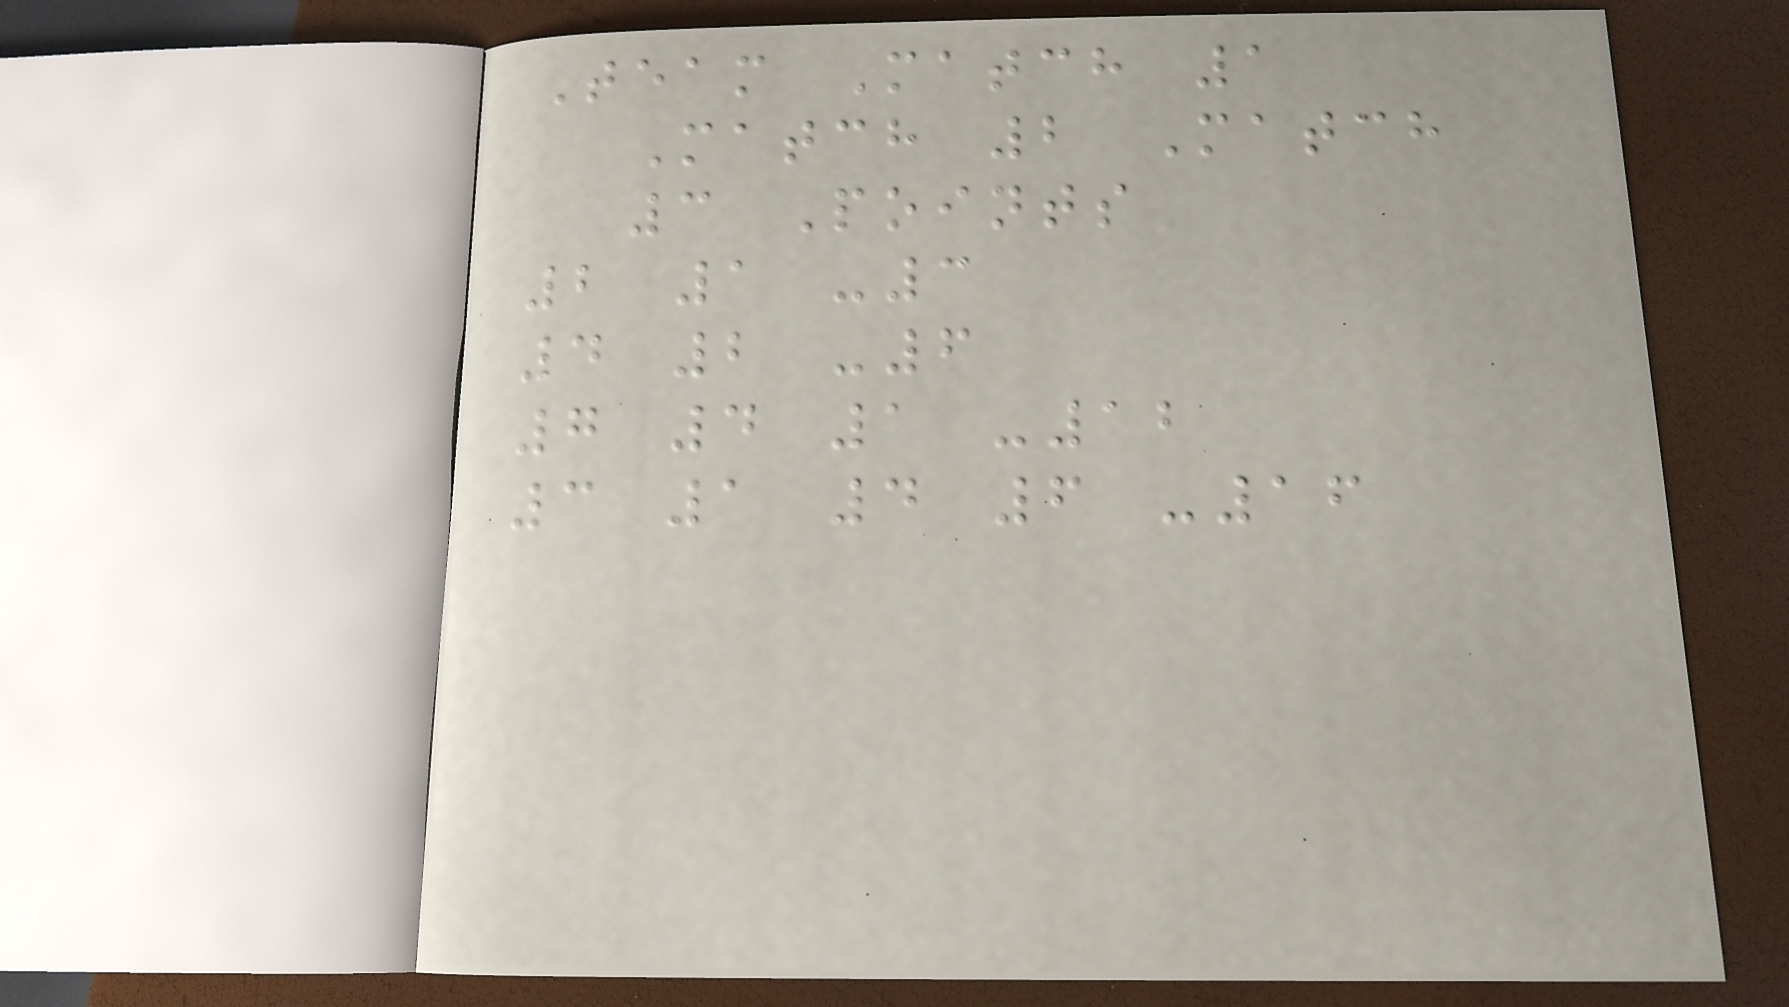Team Match 1
Match 2 Match
3 Points
2 1 -3
4 2 -6
7 4 1 -12
3 1 4 6 -16
